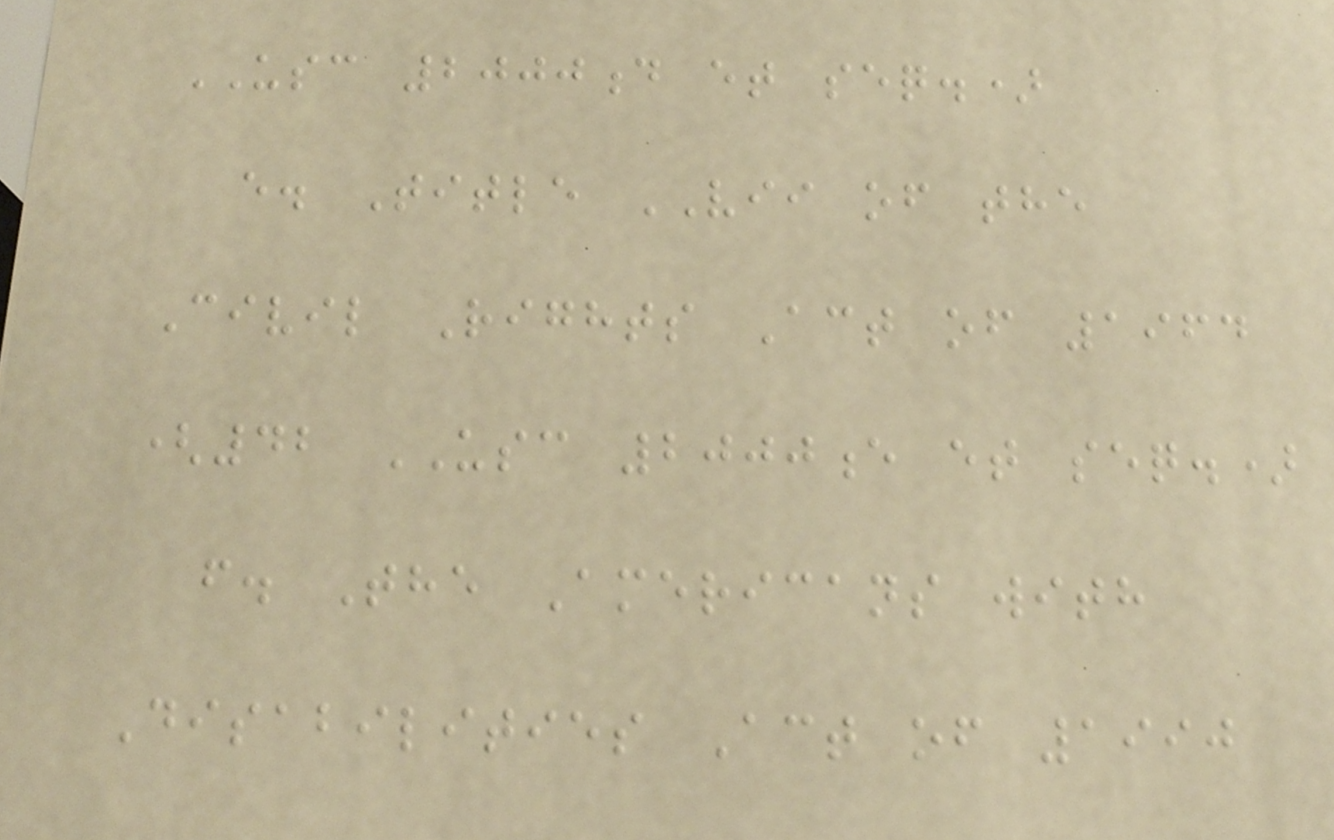USC 2000d et seq.)
e. Title VII of the
Civil Rights Act of 1964
(42 USC 2000e et seq.)
f. The Americans with
Disabilities Act of 1990
